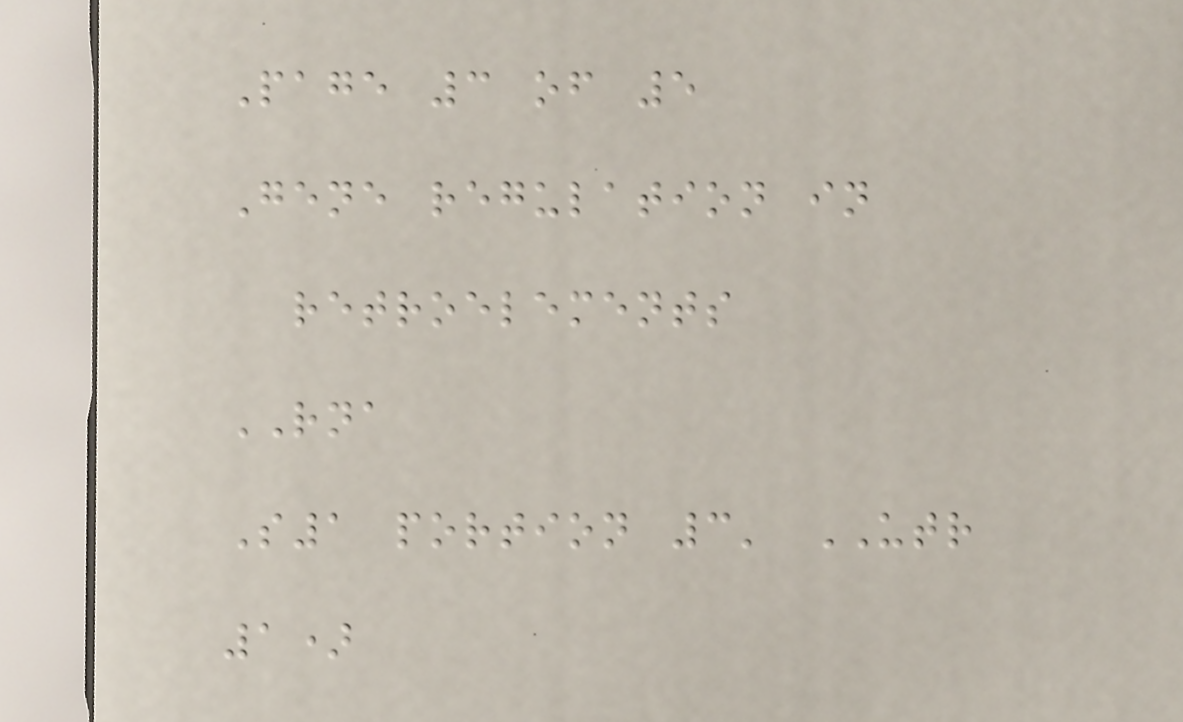Page 3 of 5
Gene regulation in
retroelements
RNA
S1 portion 3' UTR
1)
